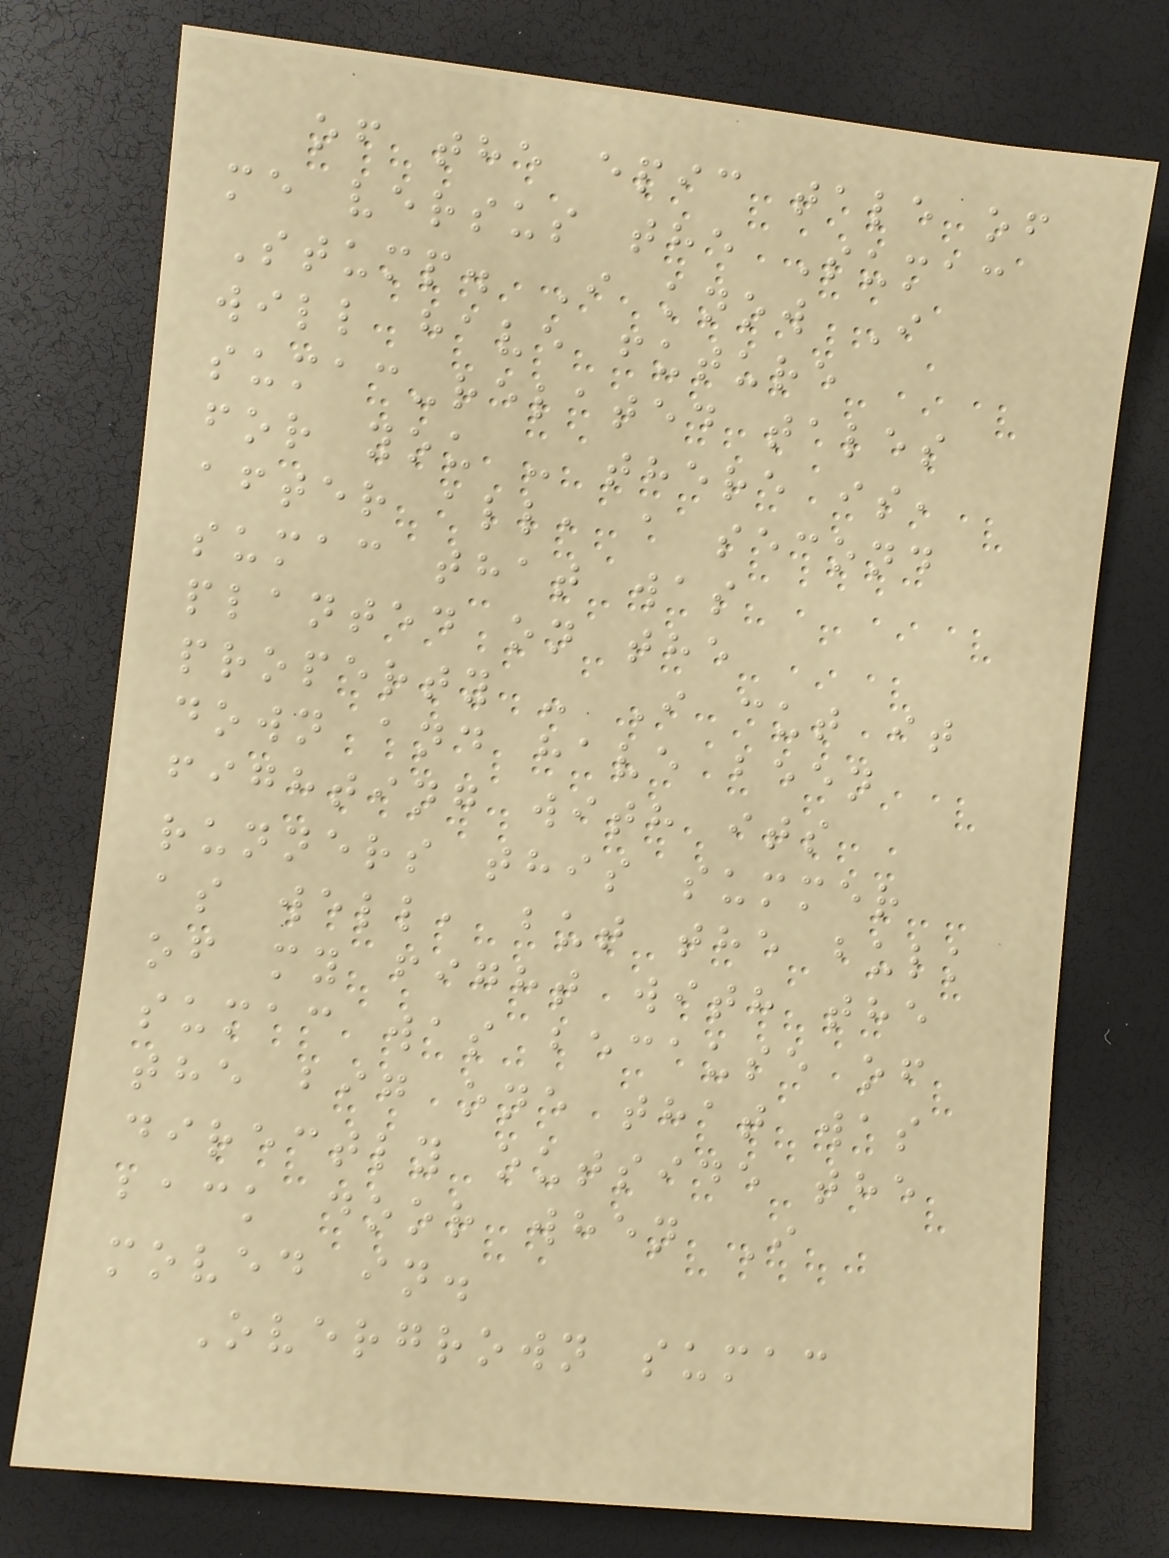of the epic tale of
me versus the Sumac
Stump. I know I
will have future
sumac-related tales
for you - there is,
after all, a second
sumac that was
planted on the
property - I cut it
down and have been
fighting with its
runners this summer
as well, but the bulk
of my fight with the
sumac was because of
the big one that was
directly outside the
back door when I
moved in.
Overgrown sumac
